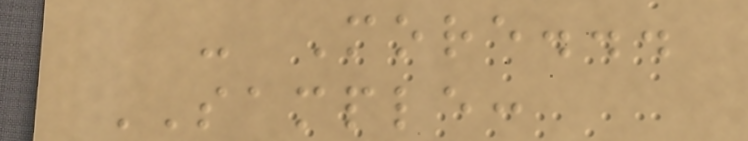- More...
SAMPLE:
